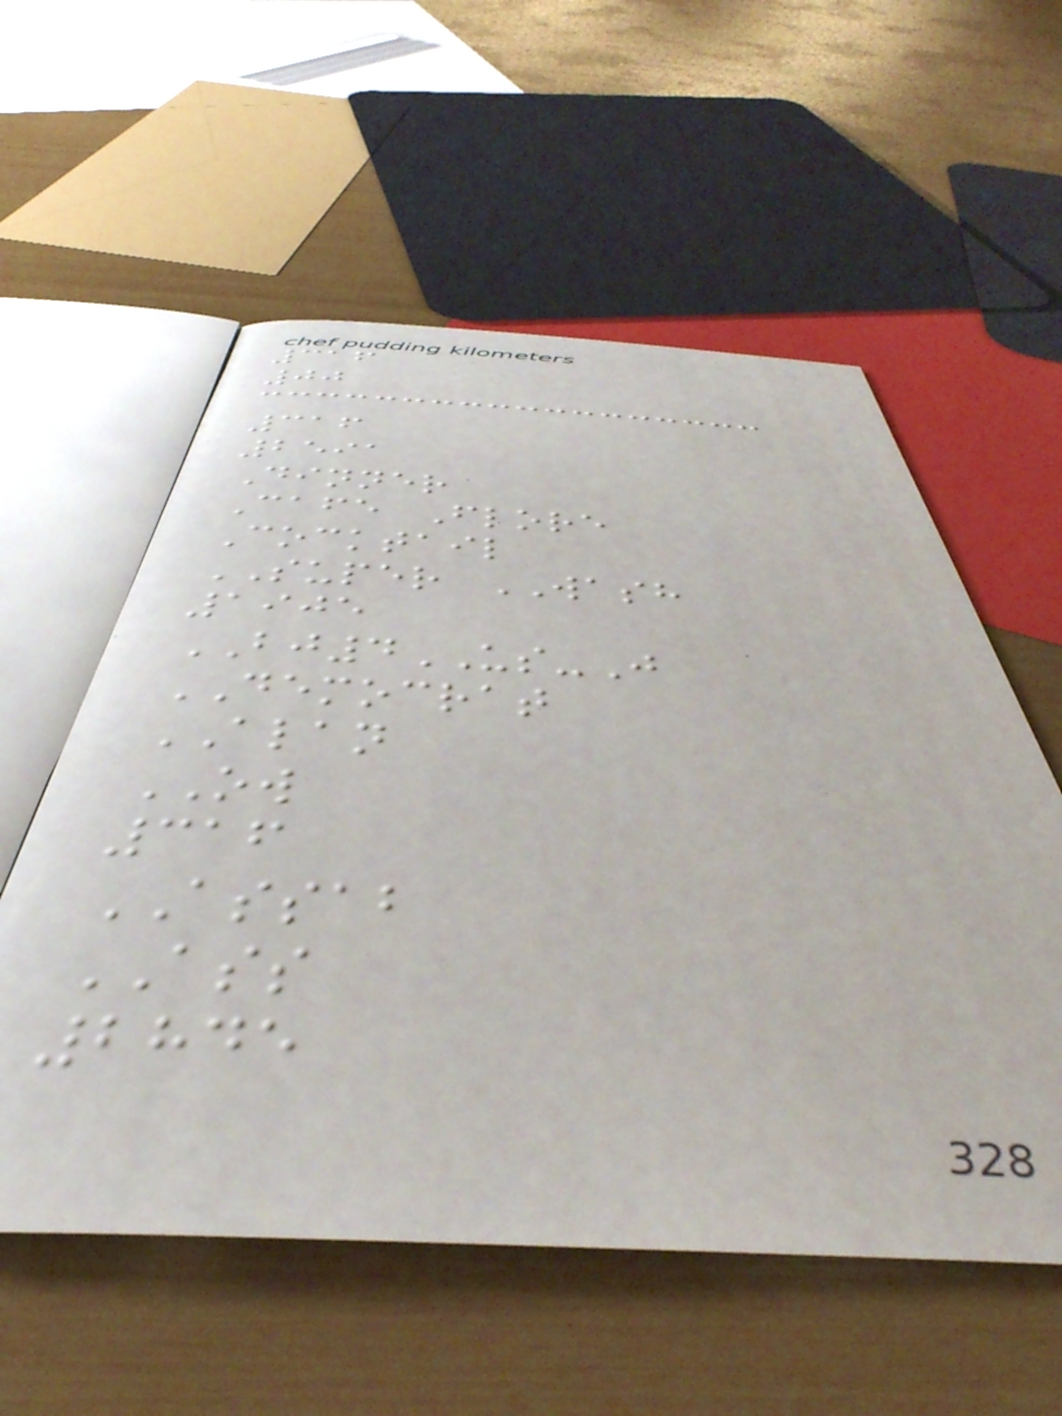316
00
316
2591
Dinner
Cafe Flore
Cocktail
SUPER WASH
1905
BJ4US-J
DEMOCRAT
ALAN
OW
316
ASSAB
ASS
2845
